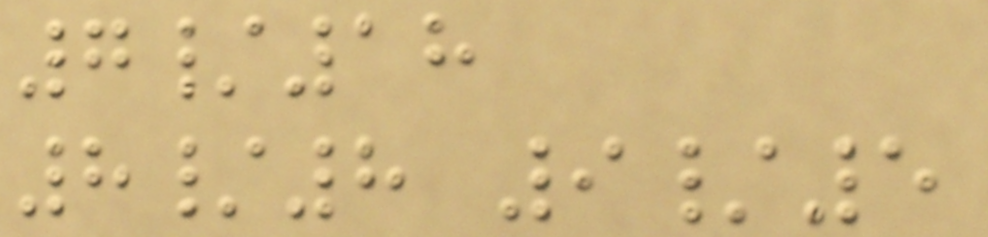7/18
8/8 9/5
